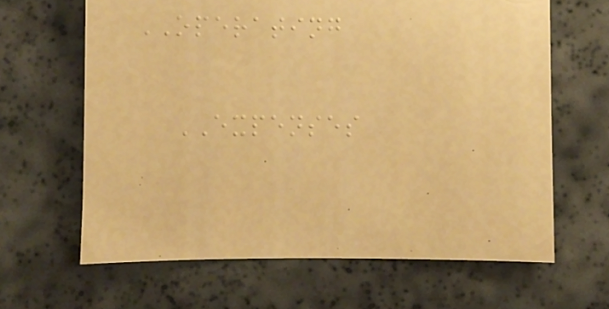OPERATING
EXPENSES
